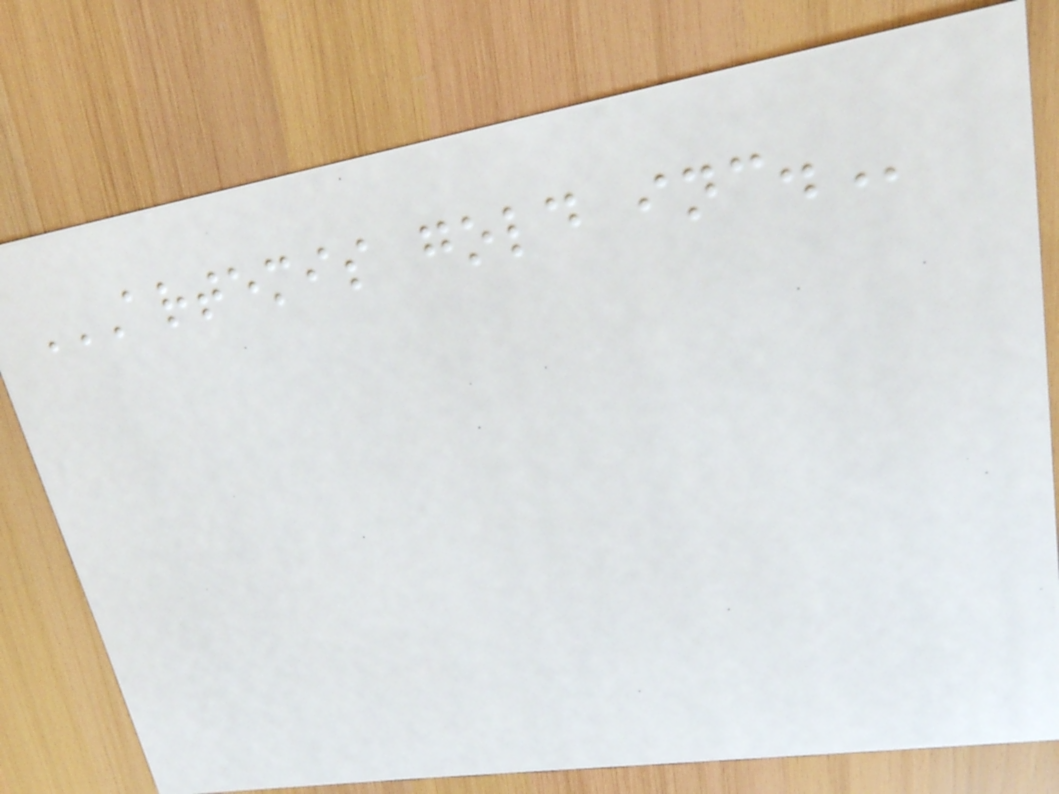ARTEMIS GOLD INC.
